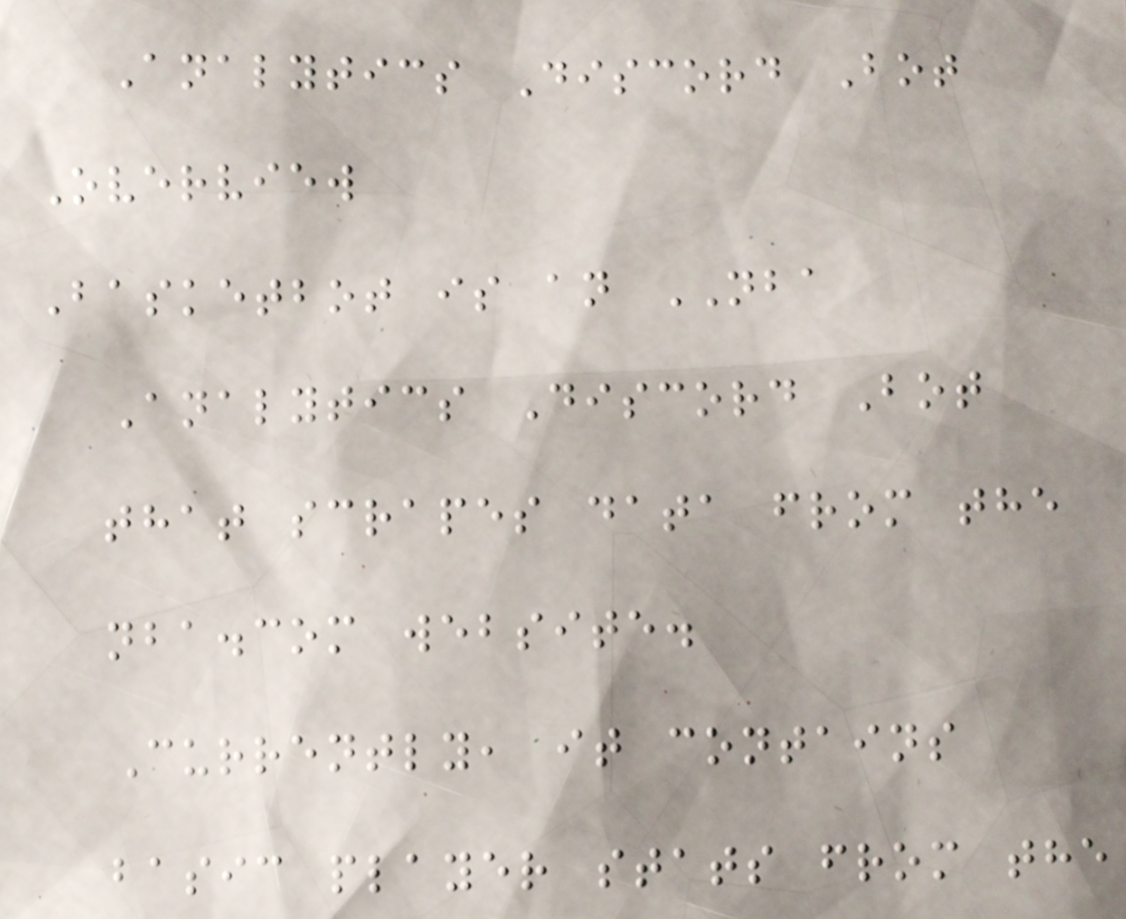Analytics Discord Bot
Overview
Basketbot is an NBA
Analytics Discord Bot
that scrapes data from the
nba.com website.
Currently, it contains
basic player stats from the
